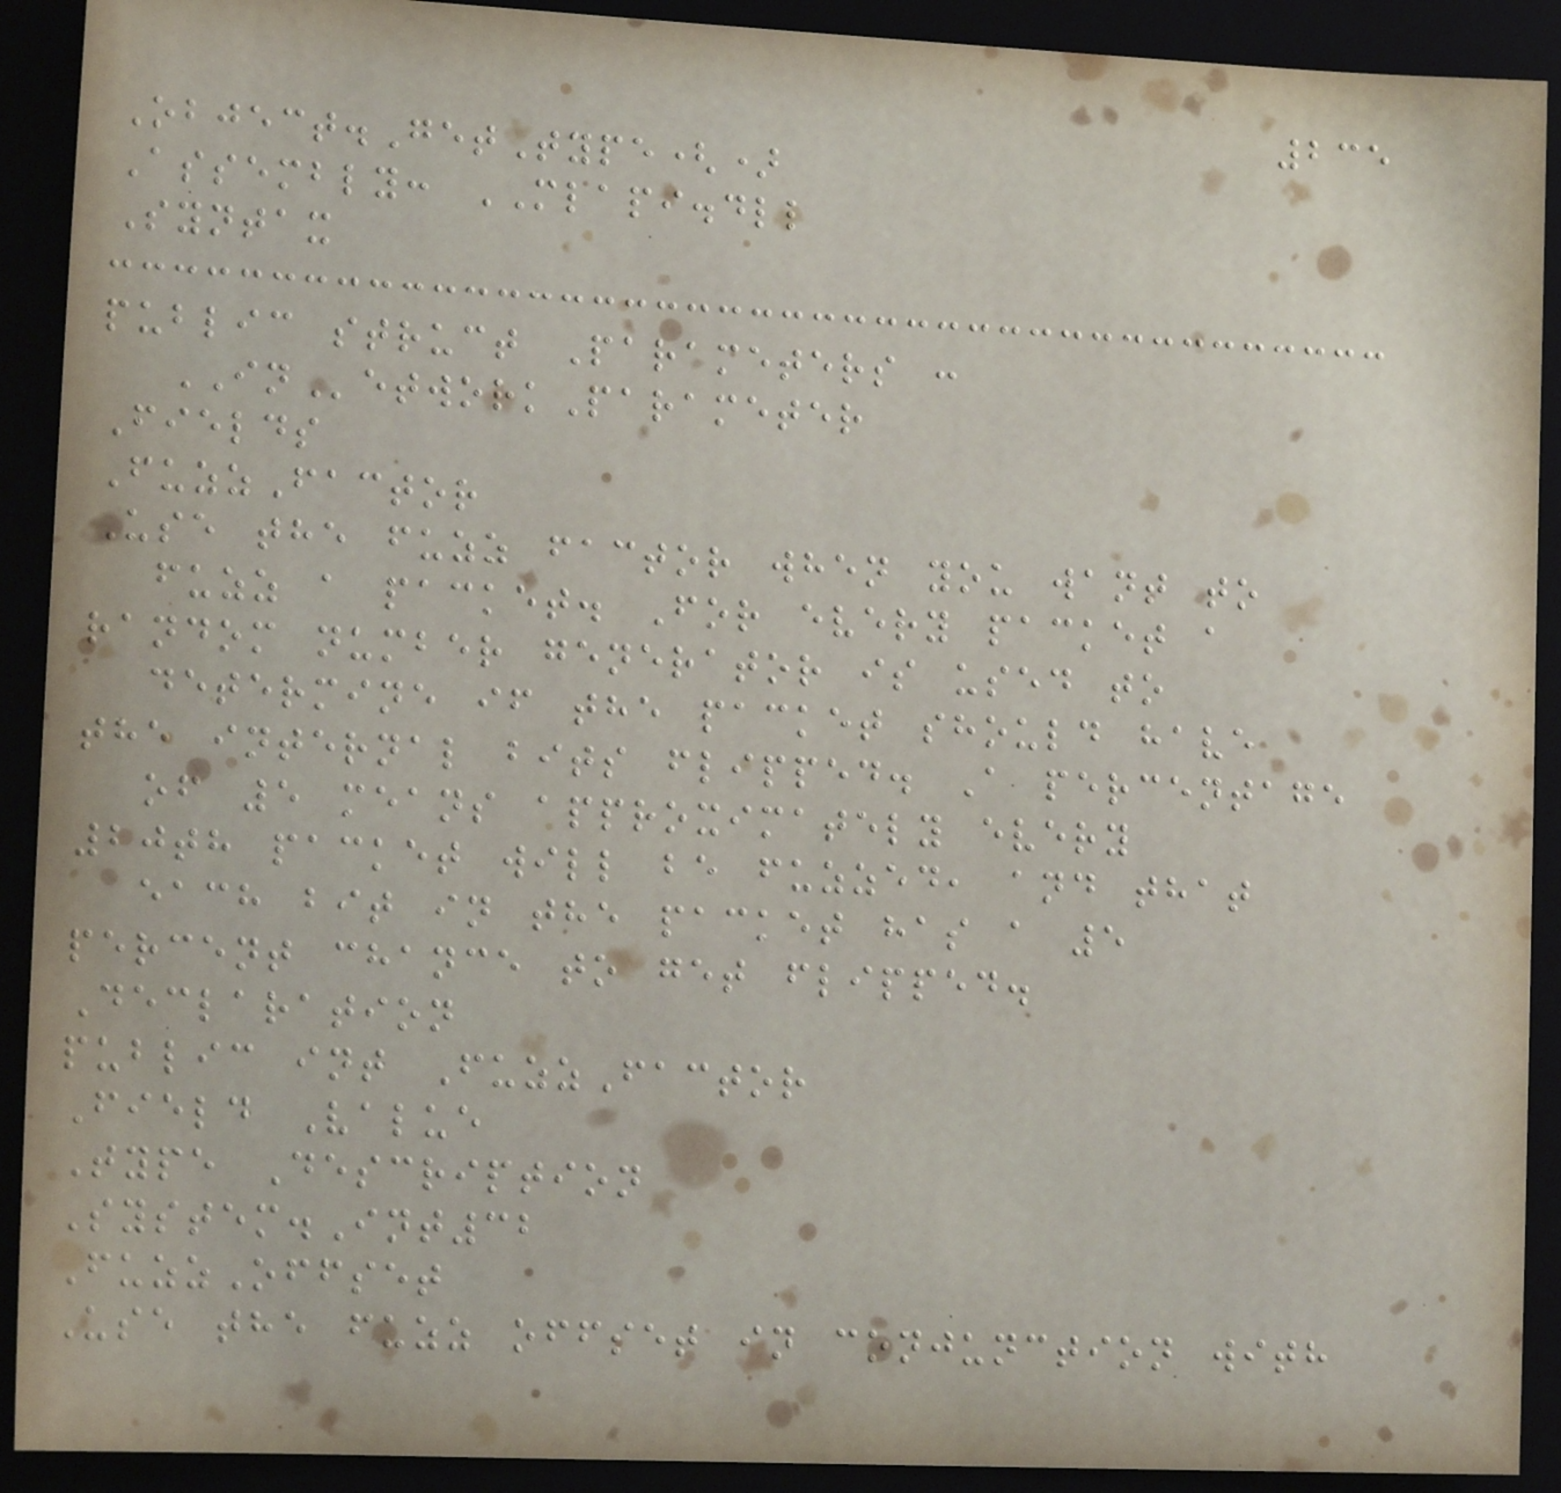235
Object.GetType()
Assembly: MLAPI.dll
Syntax
public struct Parameters :
INetworkParameter
Fields
FuzzFactor
Use the fuzz factor when you want to
fuzz a packet. For every packet a
random number generator is used to
determine if the packet should have
the internal bits flipped. A percentage
of 5 means approximately every
20th packet will be fuzzed, and that
each bit in the packet has a 5
percent chance to get flipped.
Declaration
public int FuzzFactor
Field Value
Type Description
System.Int32
FuzzOffset
Use the fuzz offset in conjunction with
